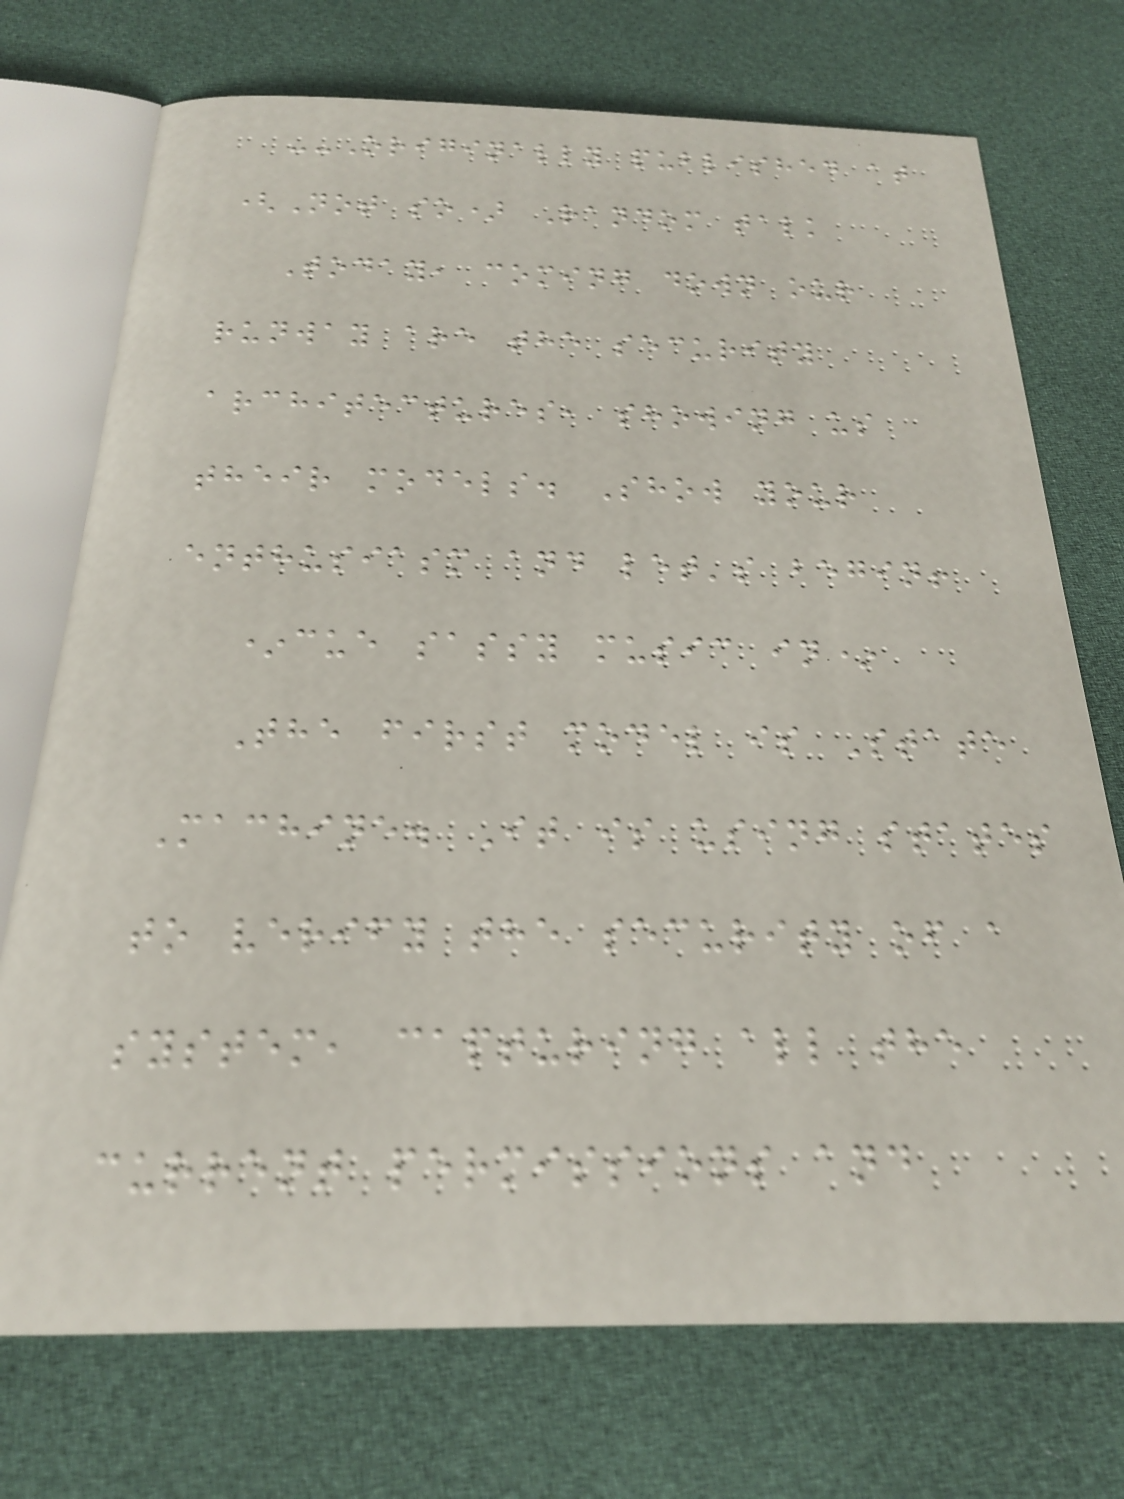--Originally published at
(Not so) Random talk
Today, coming down our
runway are the security
architectures, showing us
their models. Show your
enthusiasm and let's begin!
*cue sassy music in*
The first model is State
Machine. It is using states
to verify the security of a
system, capturing all the
current permissions and
